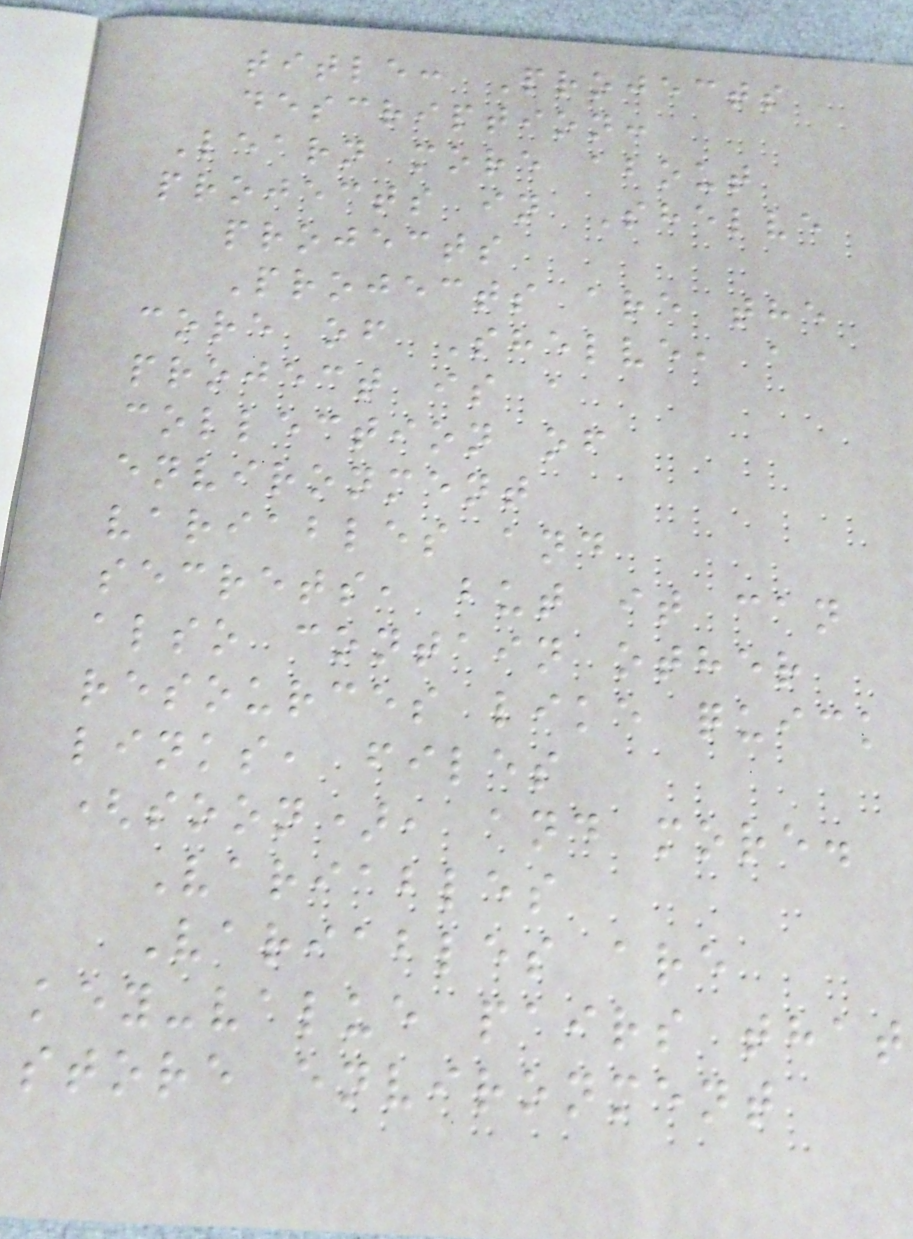title: Projects
description:
Learn more about
projects in Shelve
projects
Projects are the
core of Shelve, a
project is a
collection of
environment
variables and
secrets, but it can
also contain other
resources like quick
links, files
(soon), and more.
Variables
Variables are
key-value pairs that
store environment
